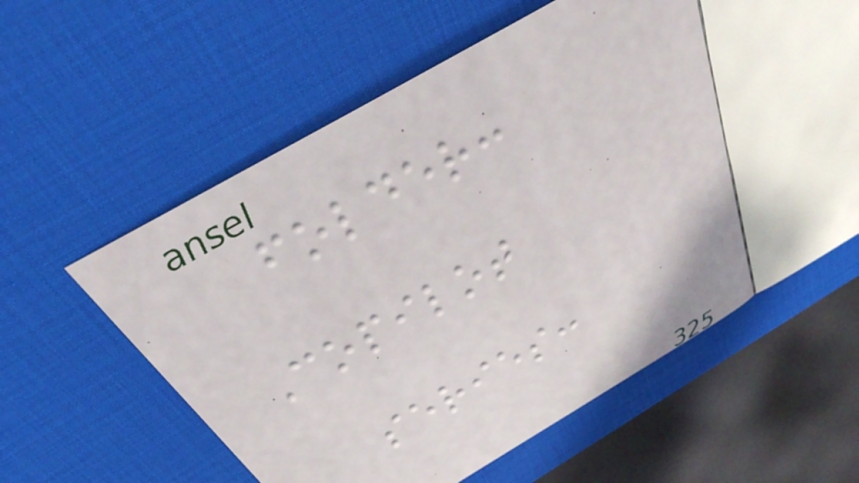folder:
Copilot
series:
